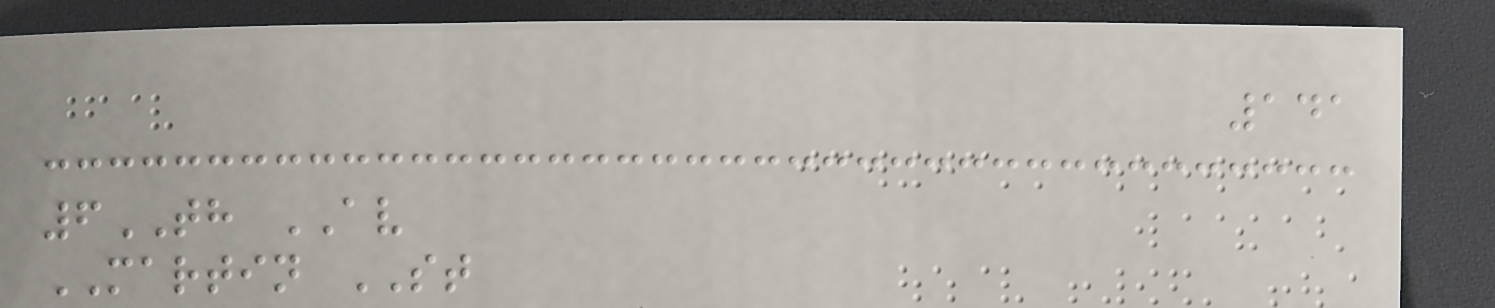141
6TH AV
MARTIN ST
